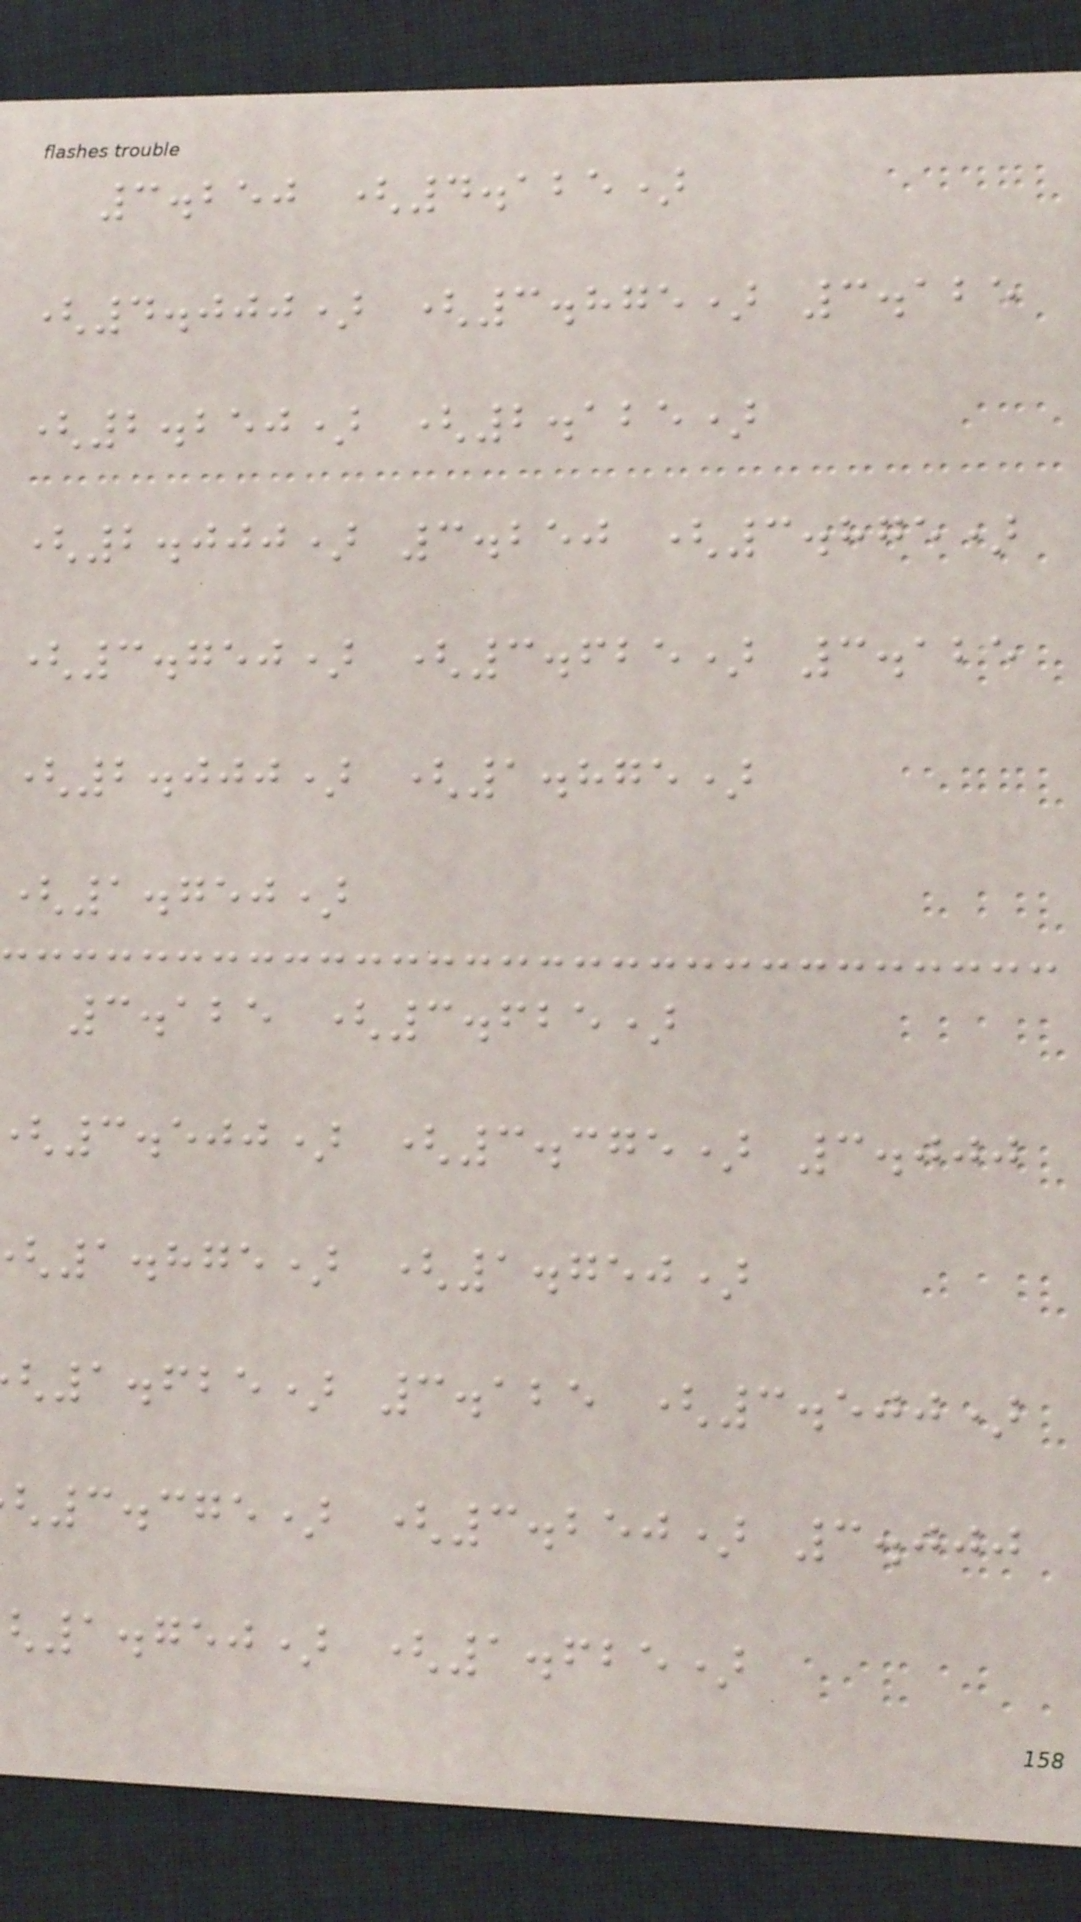3.250 (4.125)
(4.000) (3.875) 3.125
(2.250) (2.125)
(2.000) 3.250 (3.875)
(3.750) (3.625) 3.125
(2.000) (1.875)
(1.750)
3.125 (3.625)
3.500) (3.375) 3.000
1.875) (1.750)
1.625) 3.125 (3.500)
3.375) (3.250) 3.000
1.750) (1.625)
